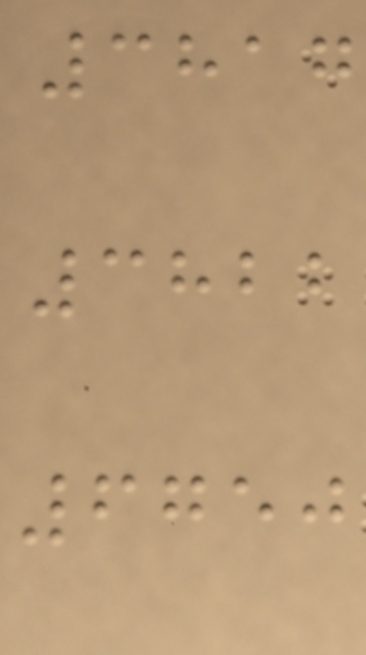3817
3822
6750
